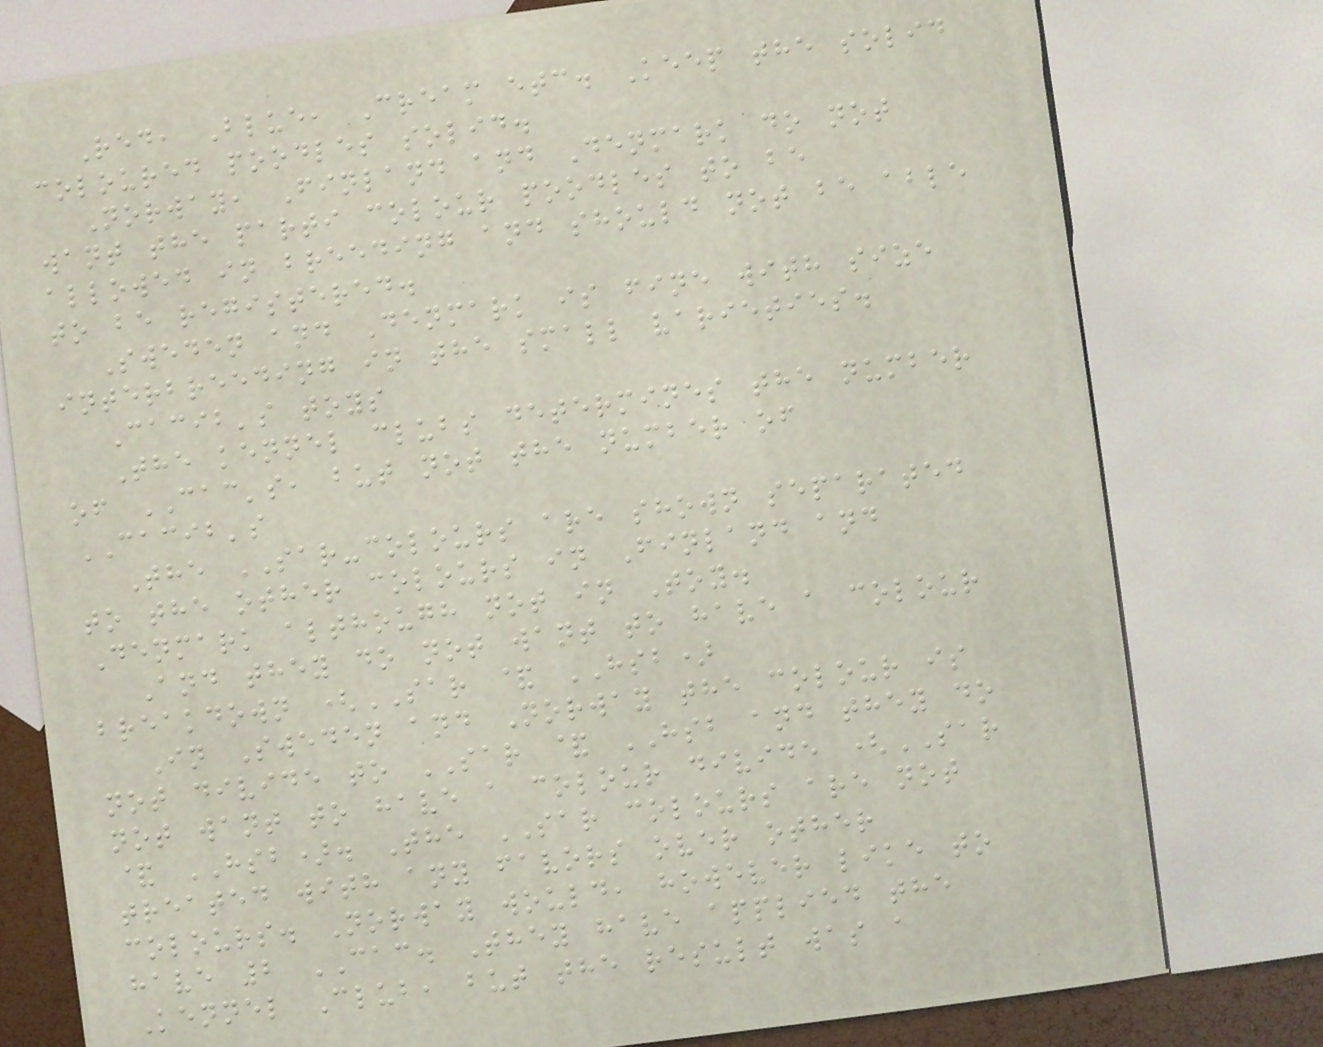Red, Blue, Cream etc. Keep the solid
coloured poodles solid.
Norway, Finland and Denmark do not
want the parti colour poodles to be
allowed in breeding and should not be able
to be registered.
Sweden and Denmark is fine with size
interbreeding in the small varieties.
Cacib's toys
The kennel clubs determines the number
of CAC's, but not the number of
CACIB's
The SAR-colours are shown separated
to the other colours in Finland and
Denmark although not in Toy.
And they do not want to have a colour
breakdown (SAR & HSB)
In Sweden and Norway the colour is
not divide to SAR & HSB and they do
not want to have a colour divide (SAR
& HSB). The SAR colours are not
treated with any favors over other
colours. Norway would, however like to
have 2 CAC. They have applied the
Kennel Club, but the result was a
